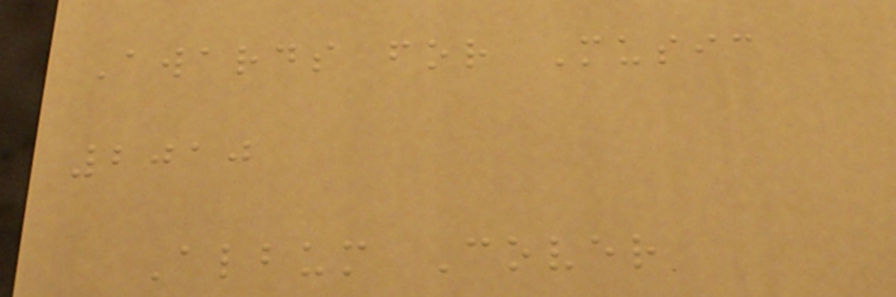Awards for Music
2010
Album Cover
